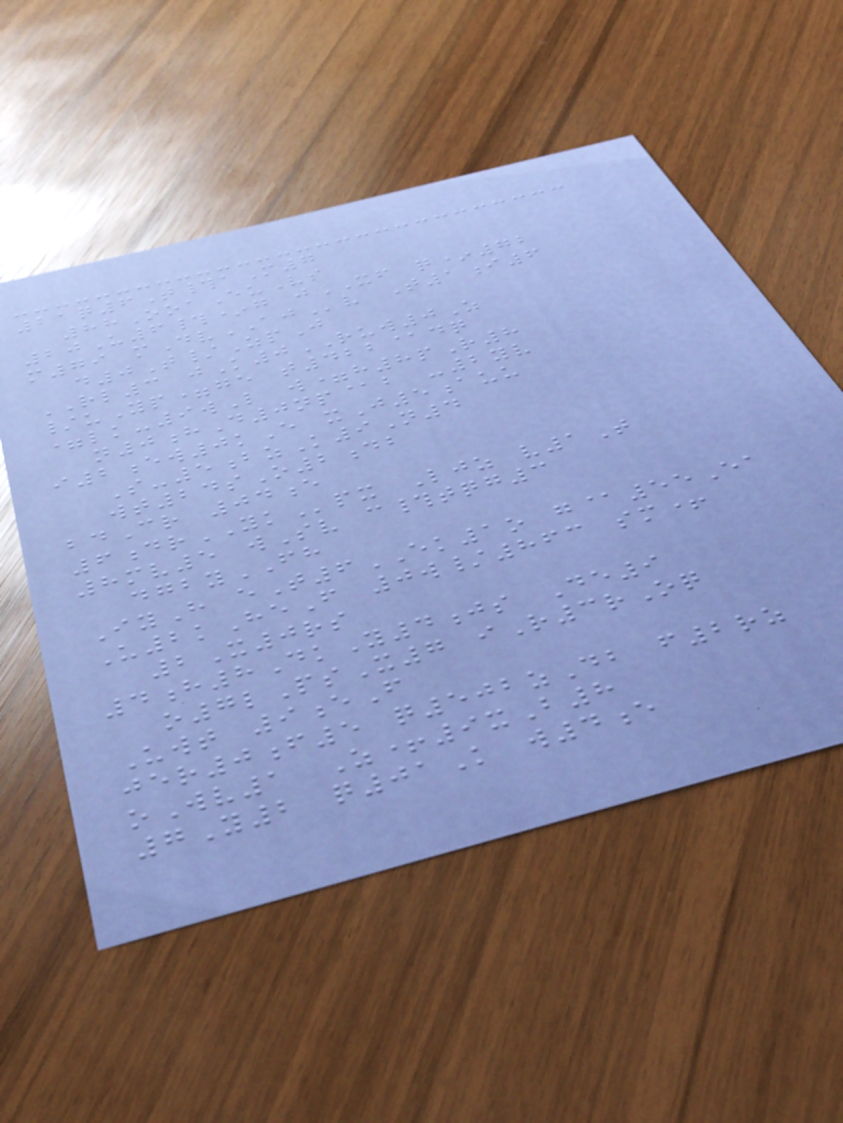21q6T#aM7
88OoaEuVs
20U6#*g jXF q*72
m79 mDvAJv T1i6
d0T/ZpJ
RL3 jK0RUW0Z
/uYp=ge t422@dq
=lk-9wL w=h8pR8
n0hD0np@b -2yv
i2ew0kE xJ5auu
S-5bzK9N4
wt24sO2db
bdCr 04e
6drYKpx Ljz v1T
8mv5 wSv c#tqg3
dgbyFH
IyH eT6EK1o g@55Ea
U2kHeF 0w/863 sm+
2X0rs
4h8DkY4js De9
o7lPsX7 iR3rOq
Uwt 9eF
jer0f5 q502zDb f2rz
oWv1 Z+9xB8
7Y2 q01K w4e
